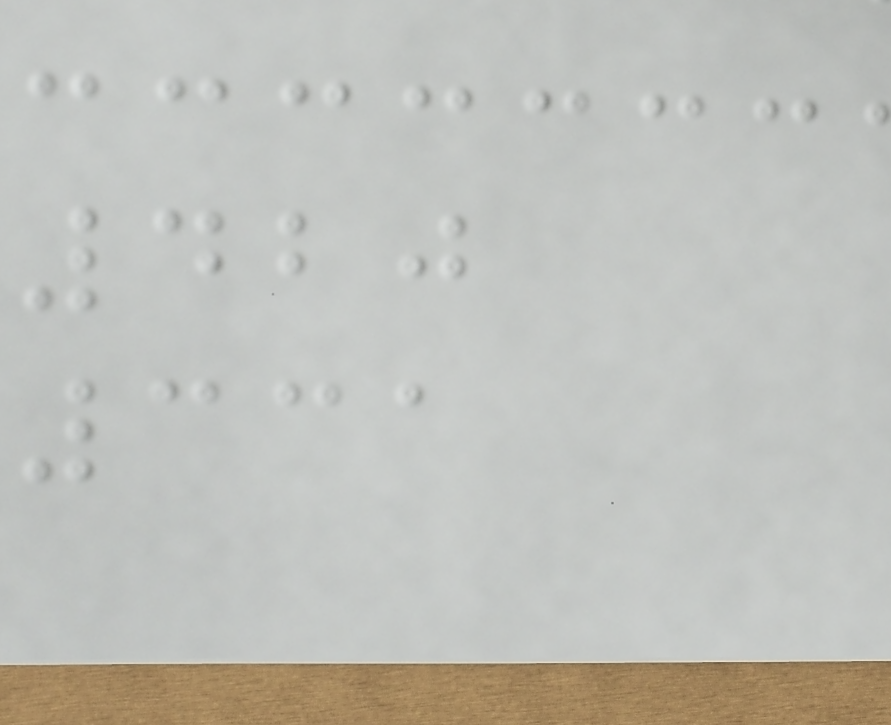420
331
